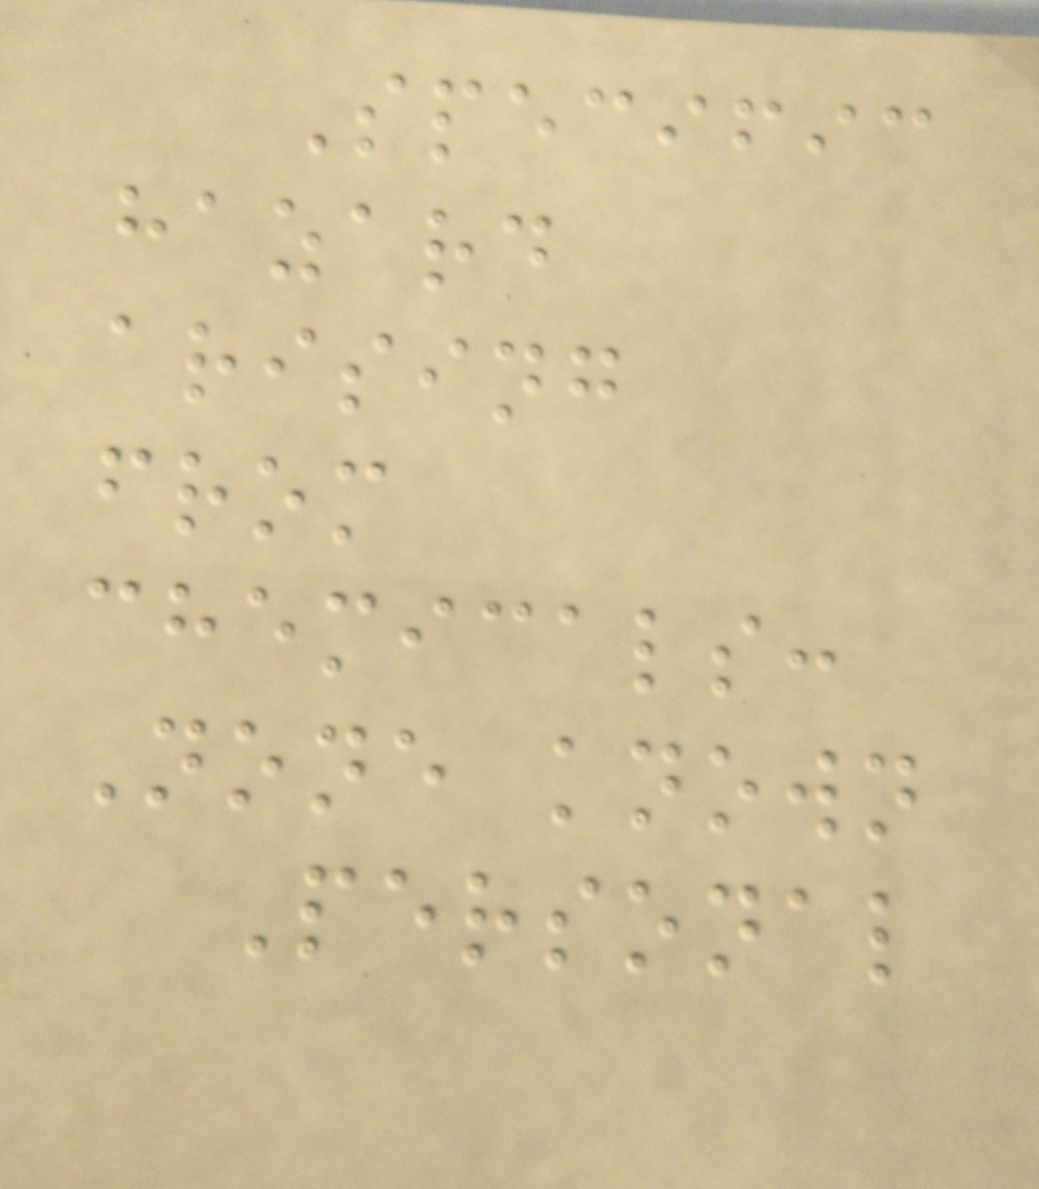Specific
hazard
arising
from
chemicals:
None known
Personal
